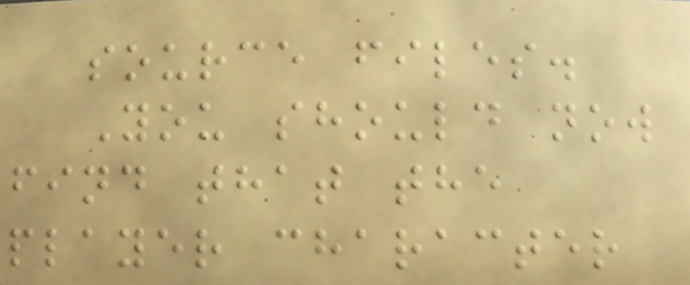source files.
You should now
find that the
player character
